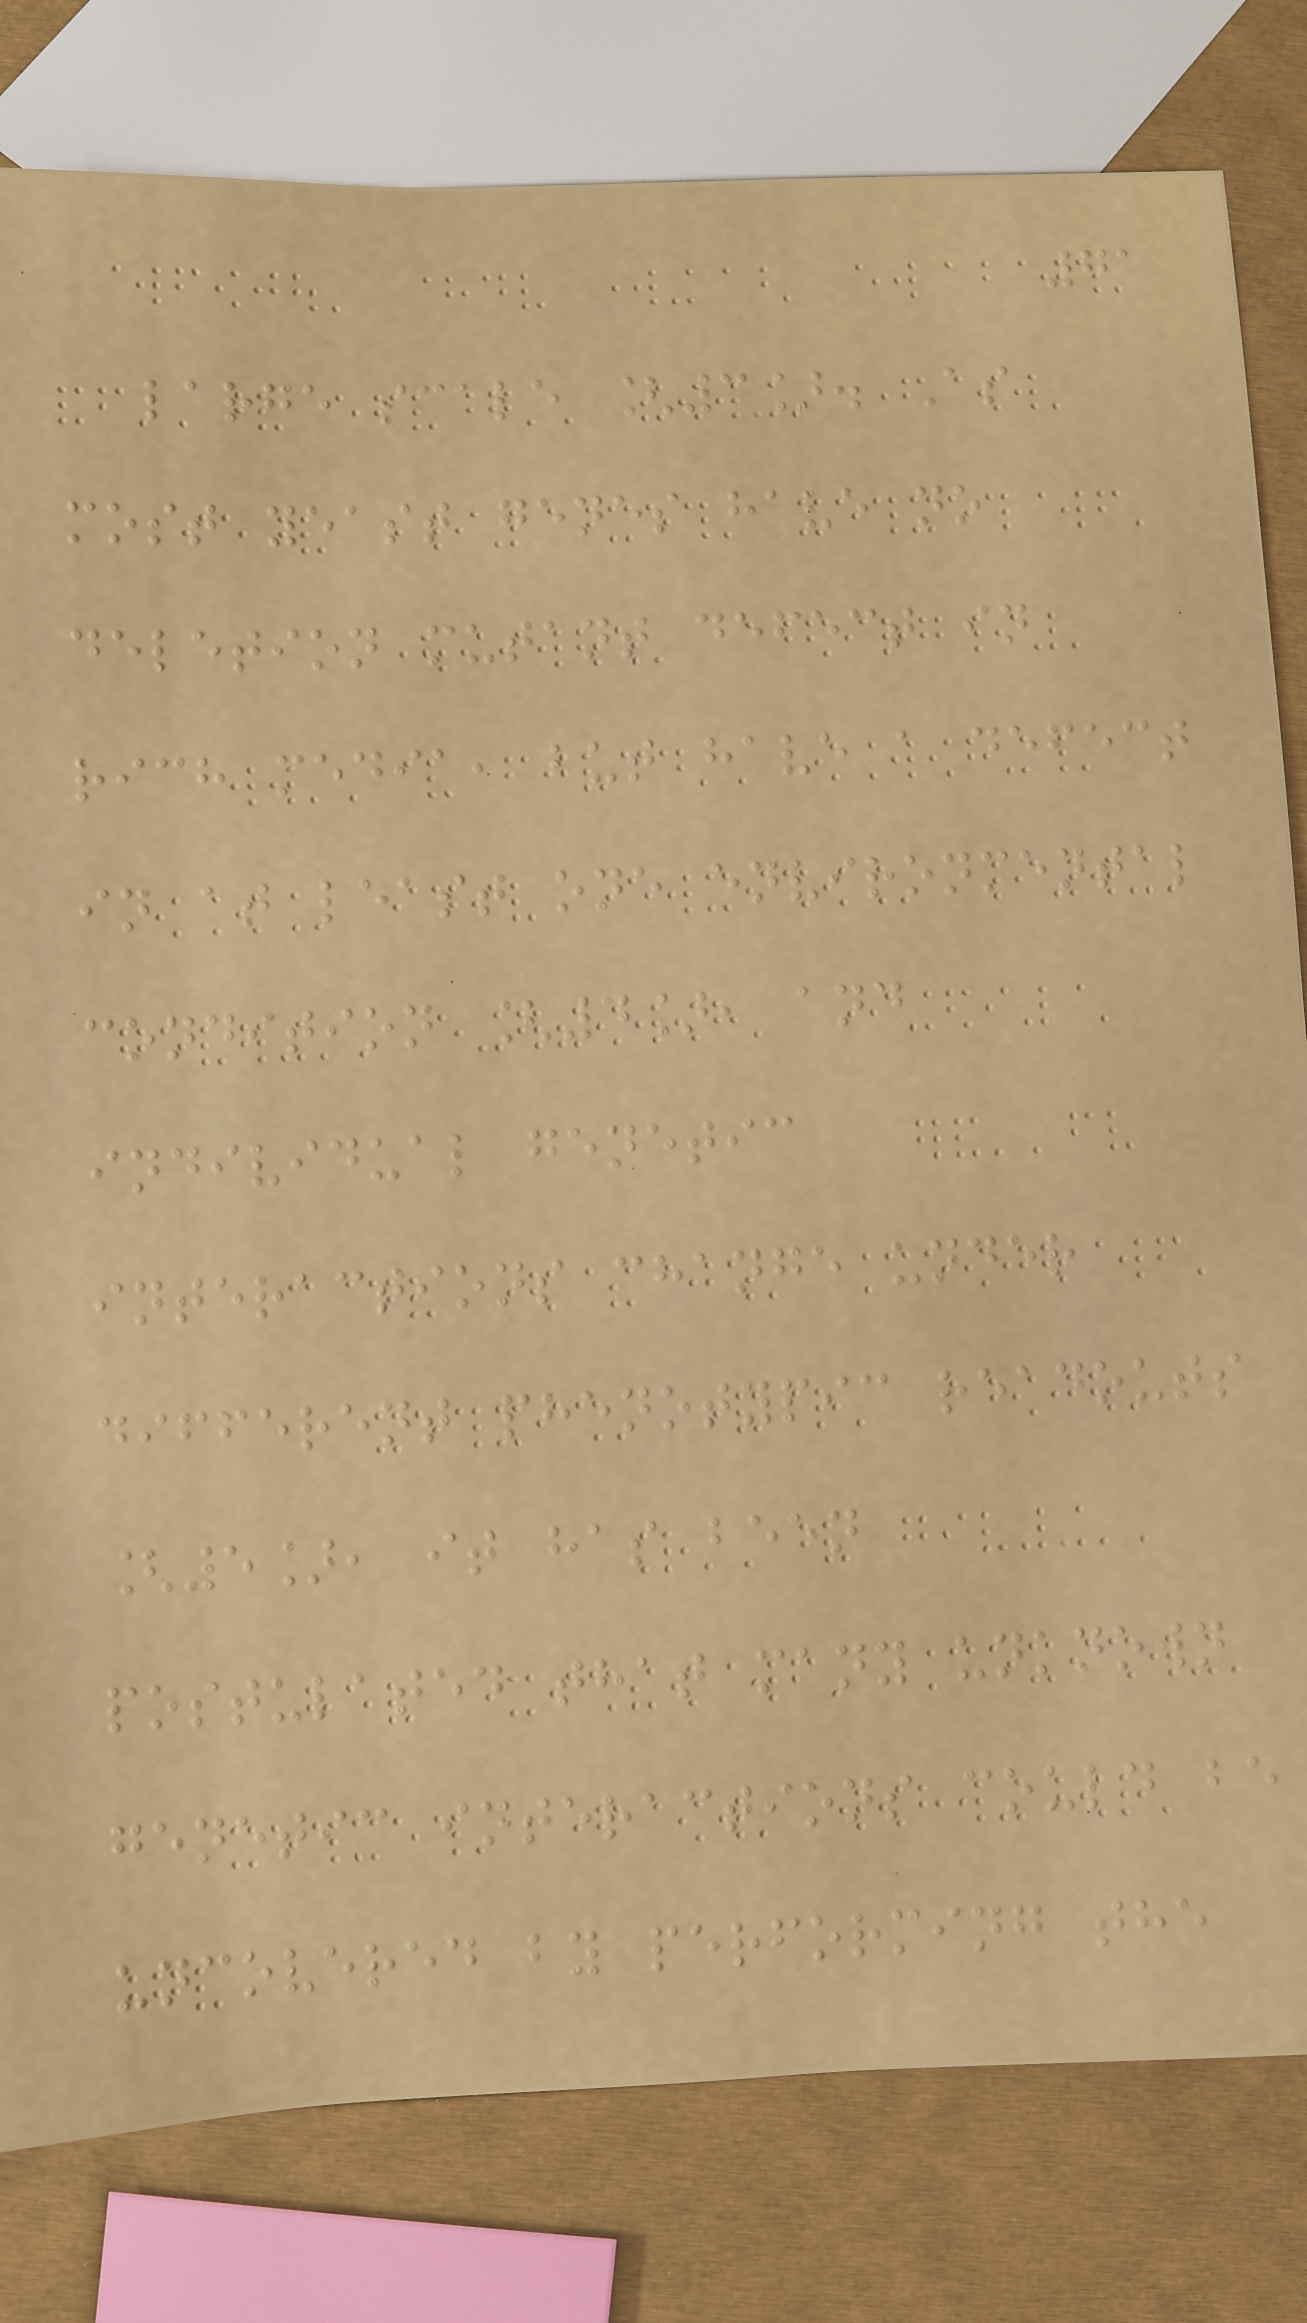71
large scale [3]. As
most yeast genes have no
deletion mutant defect in
rich media, but have a defect
in at least one environmental
condition [4], and
individual genetic
interactions change under
different phenotypic readouts
[5], it has been
postulated that many unknown
genetic interactions could be
uncovered by performing the
